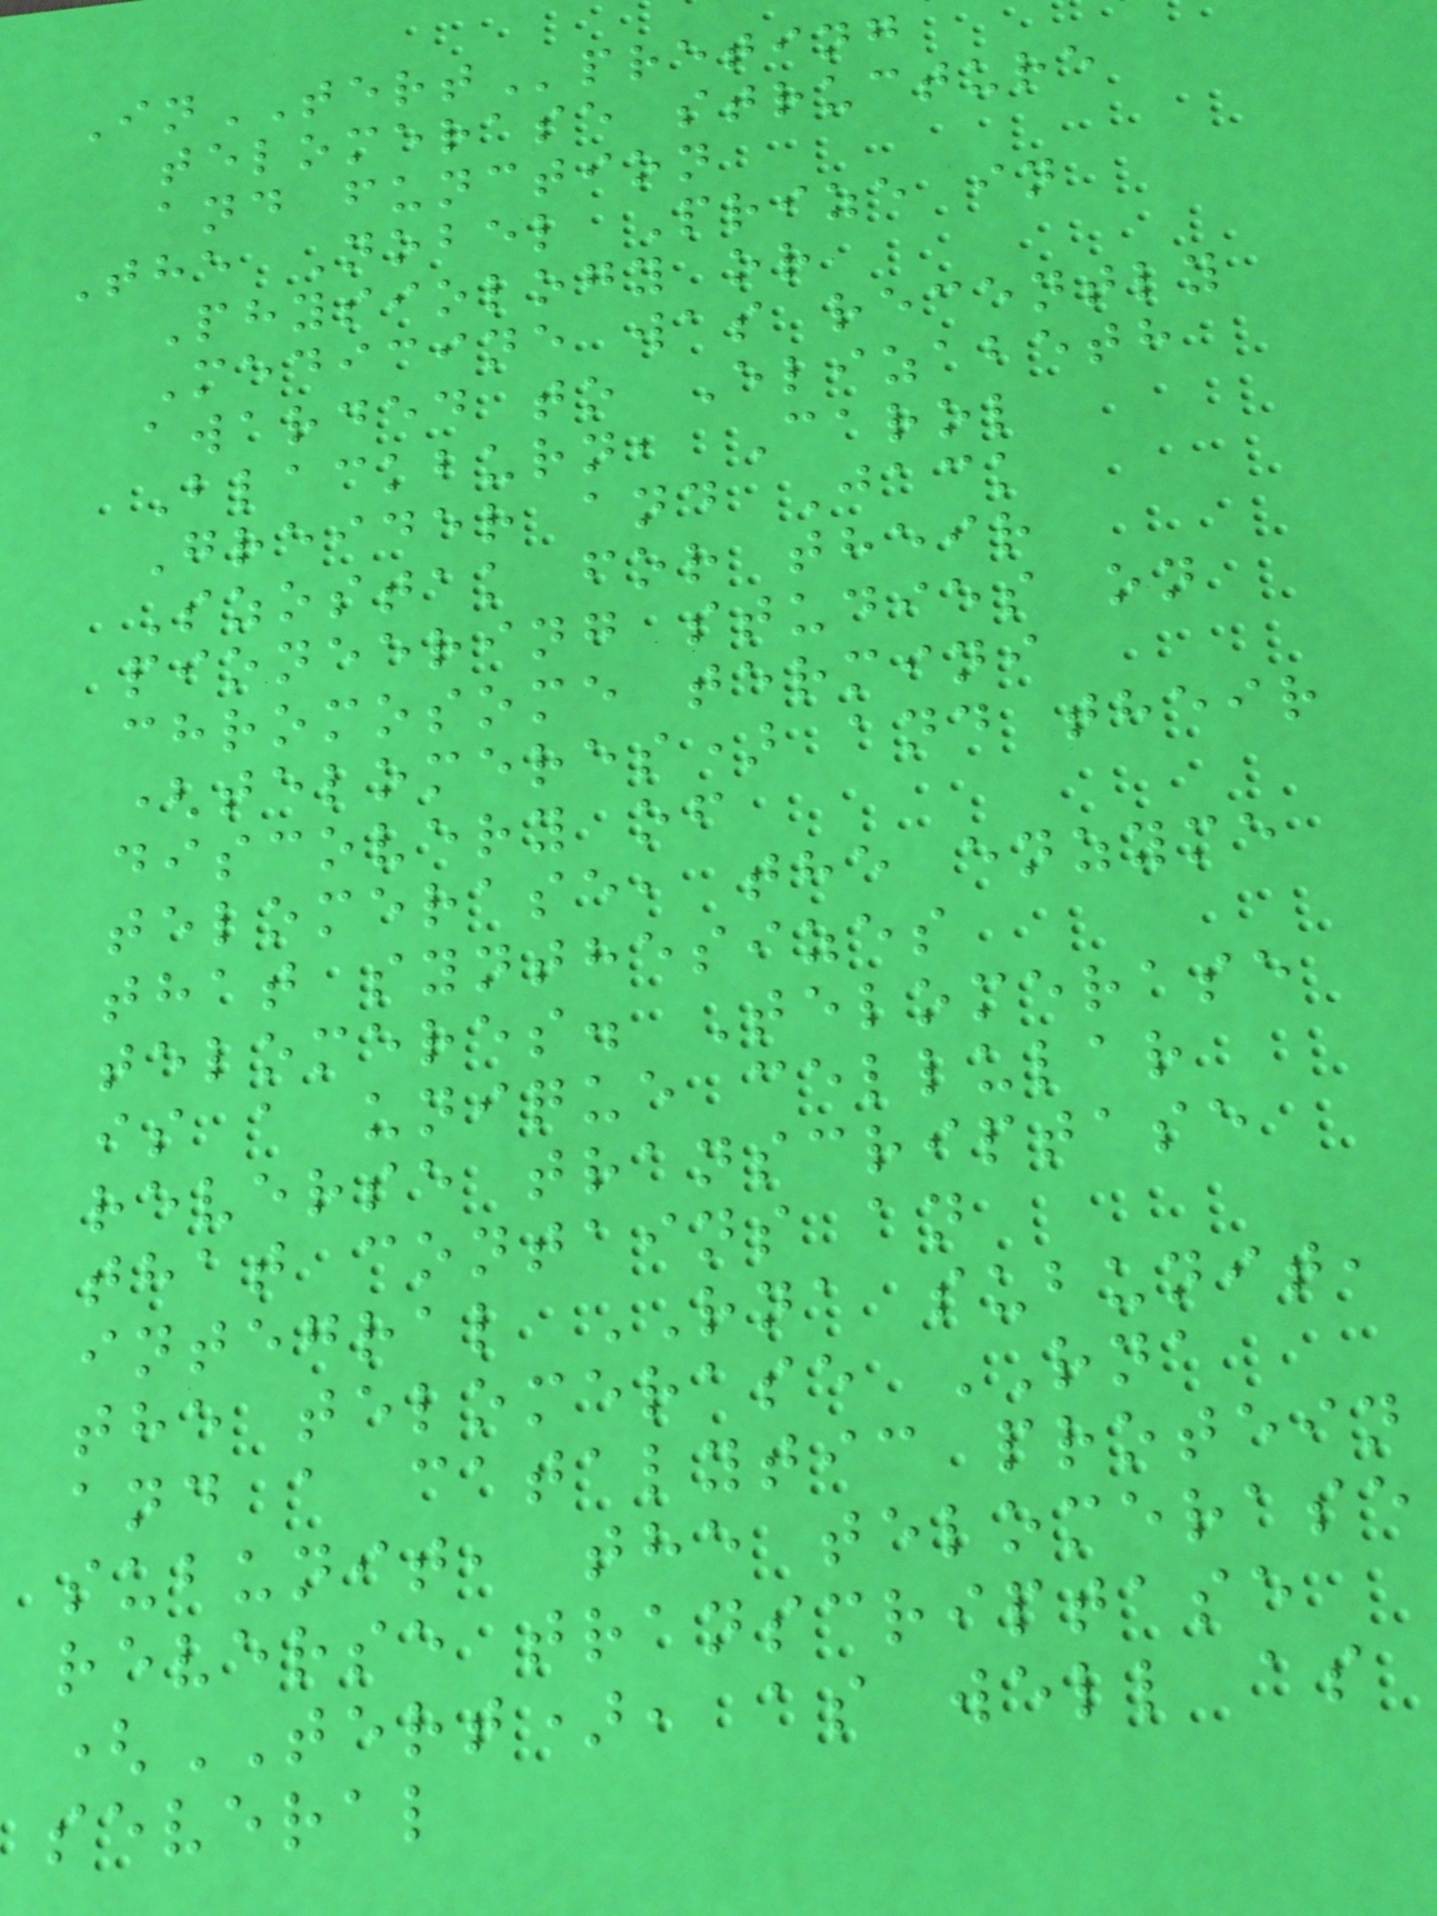InTERTpreting
telomerase structure
and function
The Nobel Prize in
Physiology or
Medicine was recently
awarded to Elizabeth
Blackburn, Carol
Greider and Jack
Szostak for their
pioneering studies on
chromosome termini
(telomeres) and their
discovery of
telomerase, the enzyme
that synthesizes
telomeres. Telomerase
is a unique cellular
reverse transcriptase
that contains an
integral RNA subunit,
the telomerase RNA
and a catalytic protein
subunit, the telomerase
reverse transcriptase
(TERT), as well as
several
